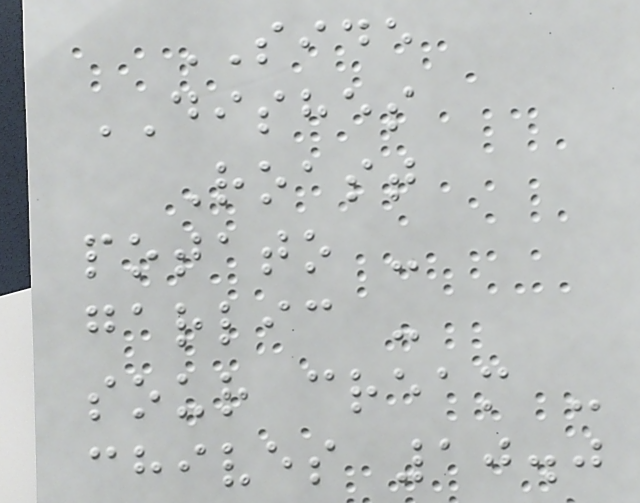SIDE
DISHES
Roast
potato -
garlic -
sour cream -
chives 10.0
